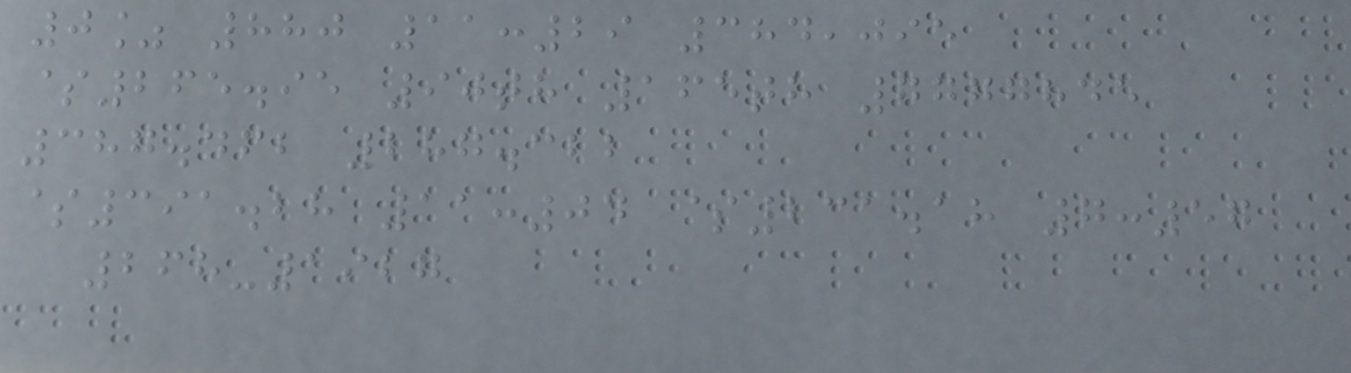0% 880 11:29 384,095
$265.95 90th 165th 7777845
387.462 287.322
$391.28 11:04 $231.18 7:57
268-1927
